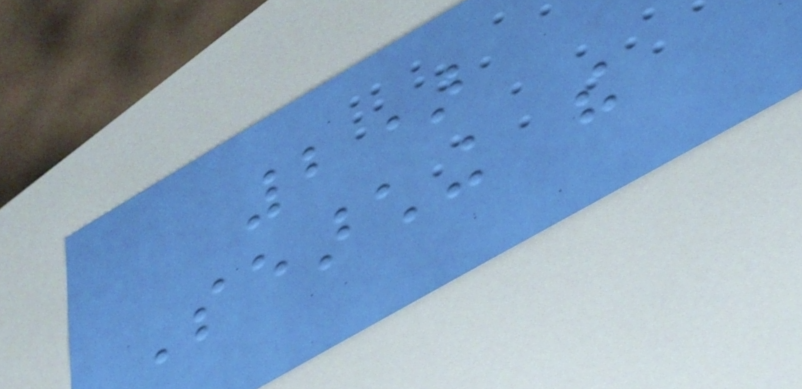2)
Searching the
